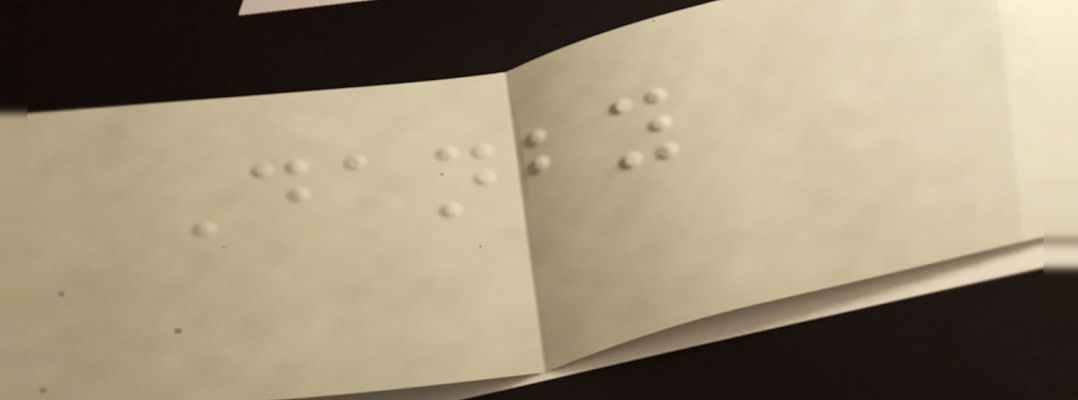Danby
